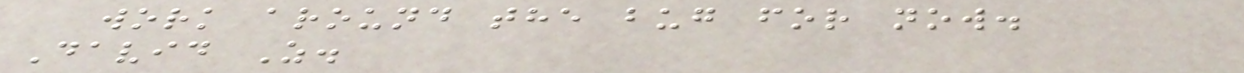work around the bug for now.
David Z.
